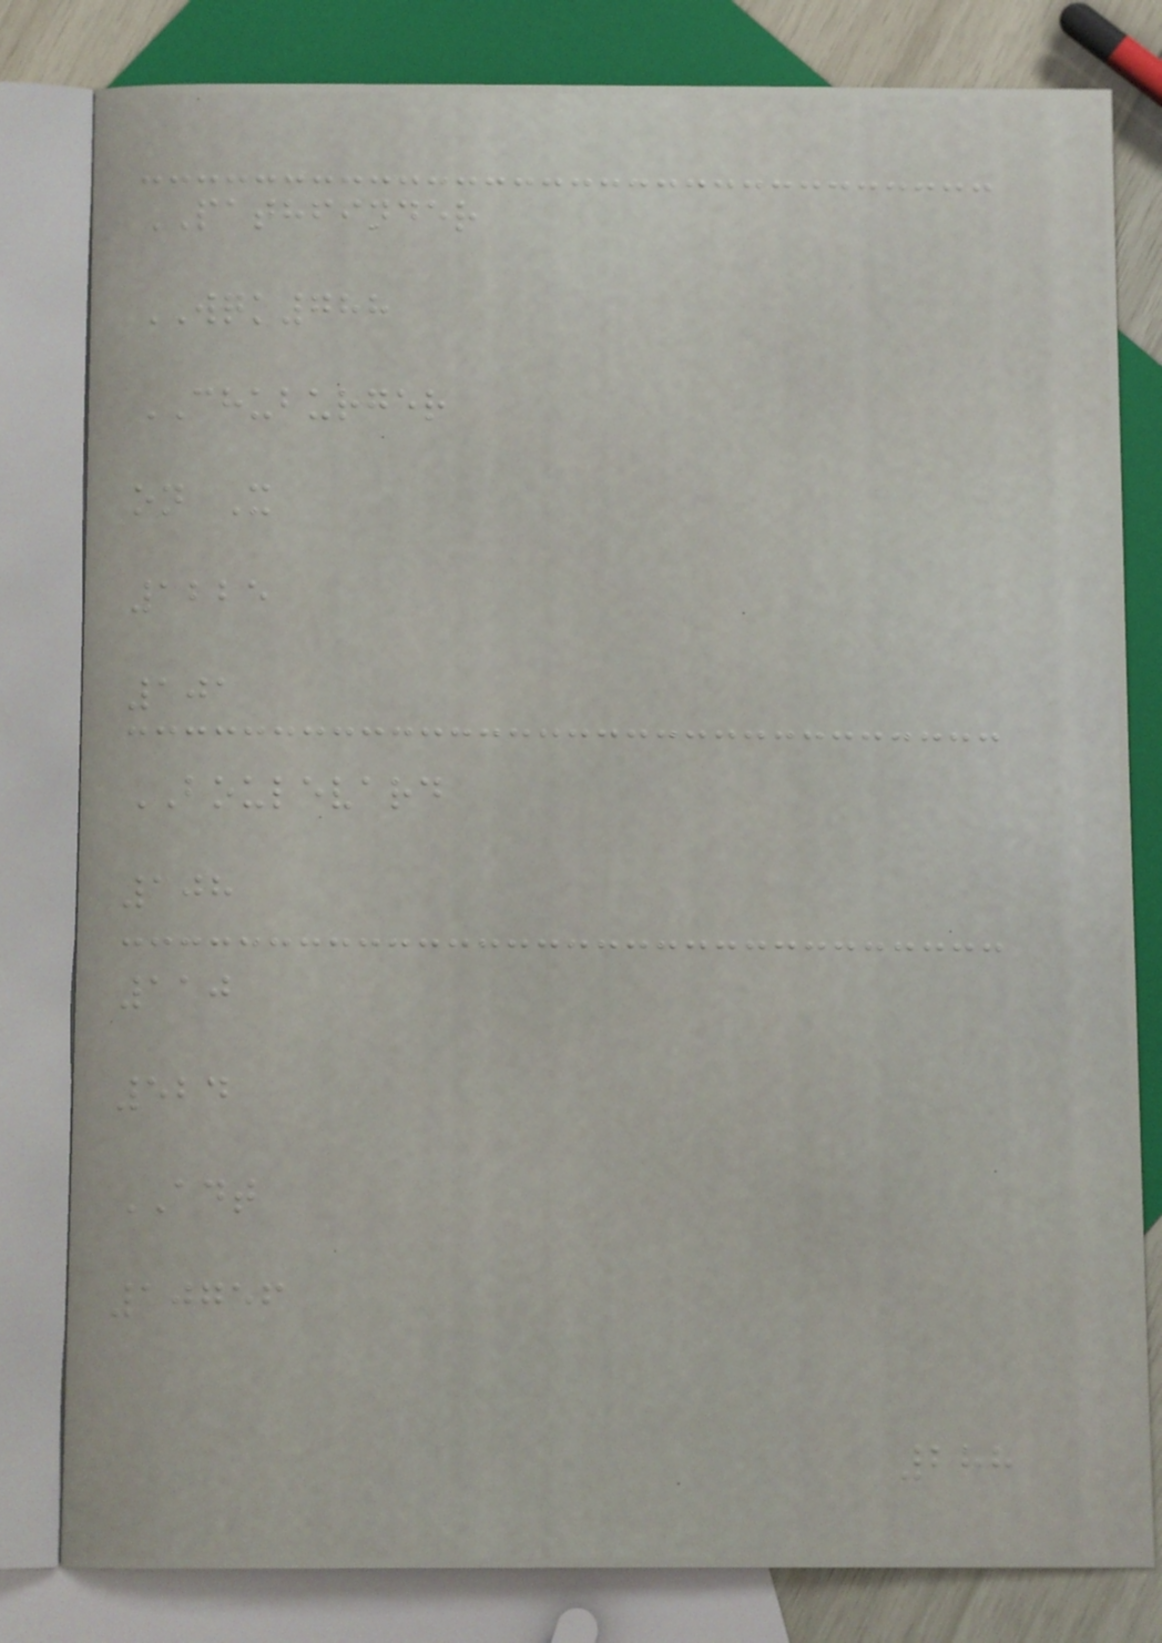PATHFINDER
WQK788
CHUBURGER
on X
1225
101
BOULEVARD
108
110
524
ADT
10756
288
